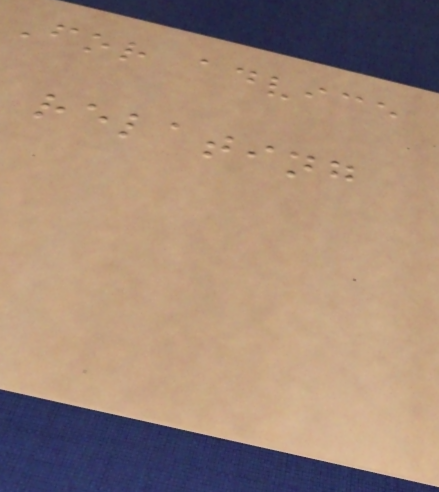For advice
relating
